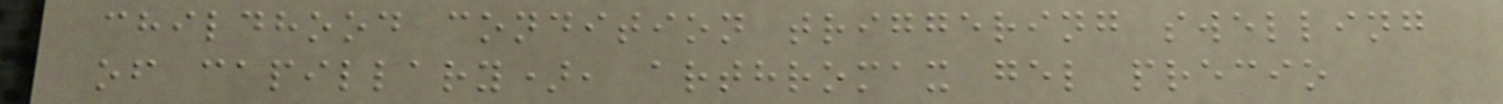childhood condition triggering swelling
of capillary), arthromax gel precio
